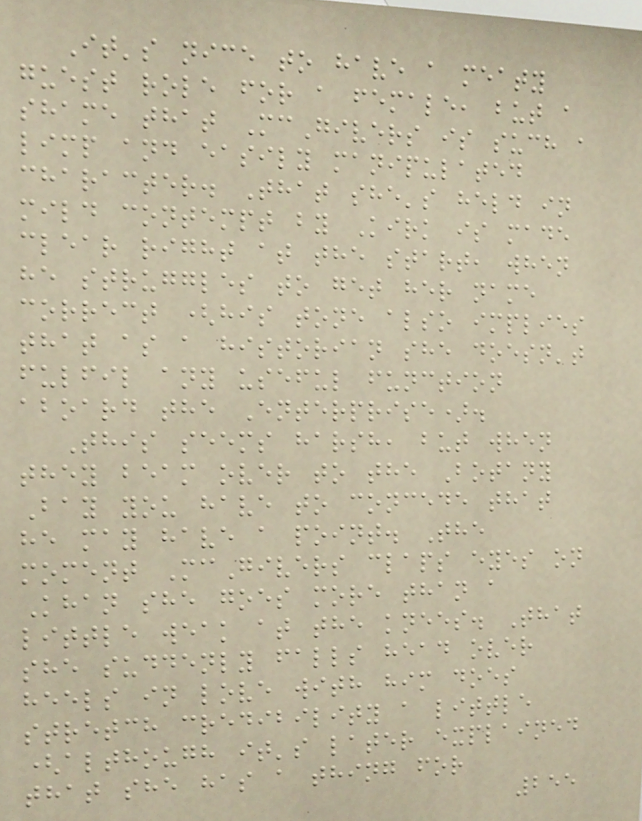It's nice to have a meaty
guest role for a female, but a
shame that McGivers is such a
limp and easily manipulated
character. That she's held in
mild contempt by Kirk is made
clear right at the start, when
he struggles to get her name
correct (his tone also implies
that as a historian she doesn't
fulfil any useful function
aboard the Enterprise).
This seems harsh, but when
they beam over to the Botany
Bay you have to concede that
he may have a point. The
moment McGivers claps eyes on
Khan she goes more than a
little weak at the knees. That
she suddenly falls head over
heels in love with him does
stretch credibility a little
(although it's later explained
that she has a thing for
255
